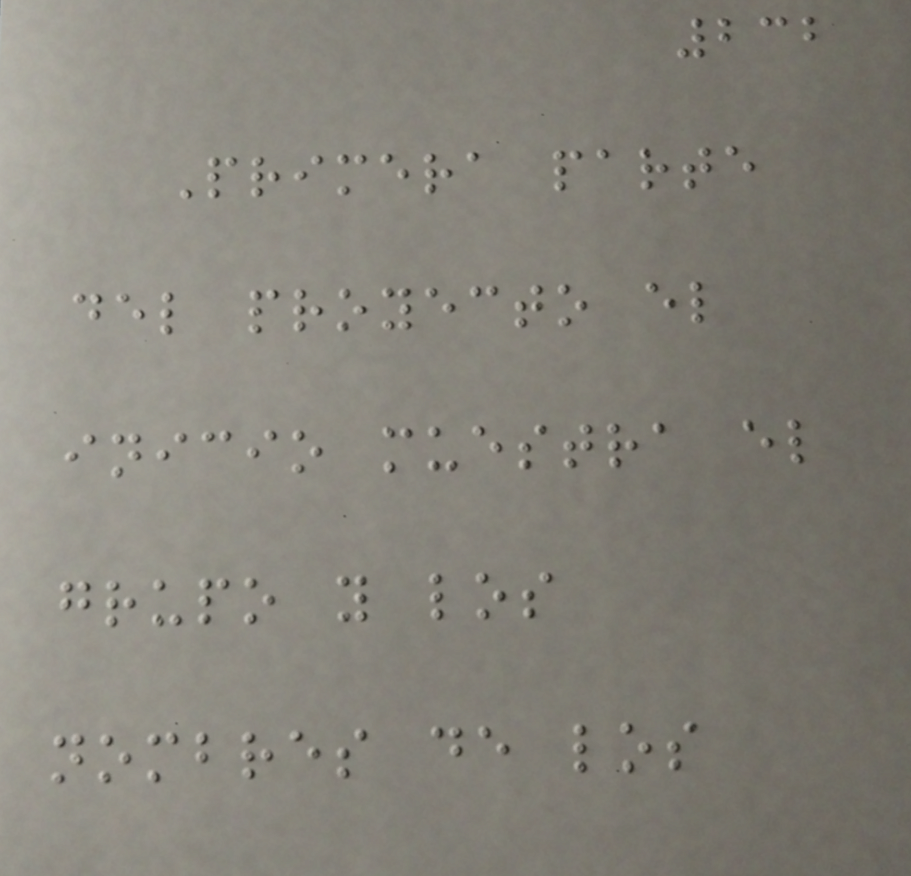232
Primera parte
del proyecto el
inicio muestra el
grupo y los
nombres de los
